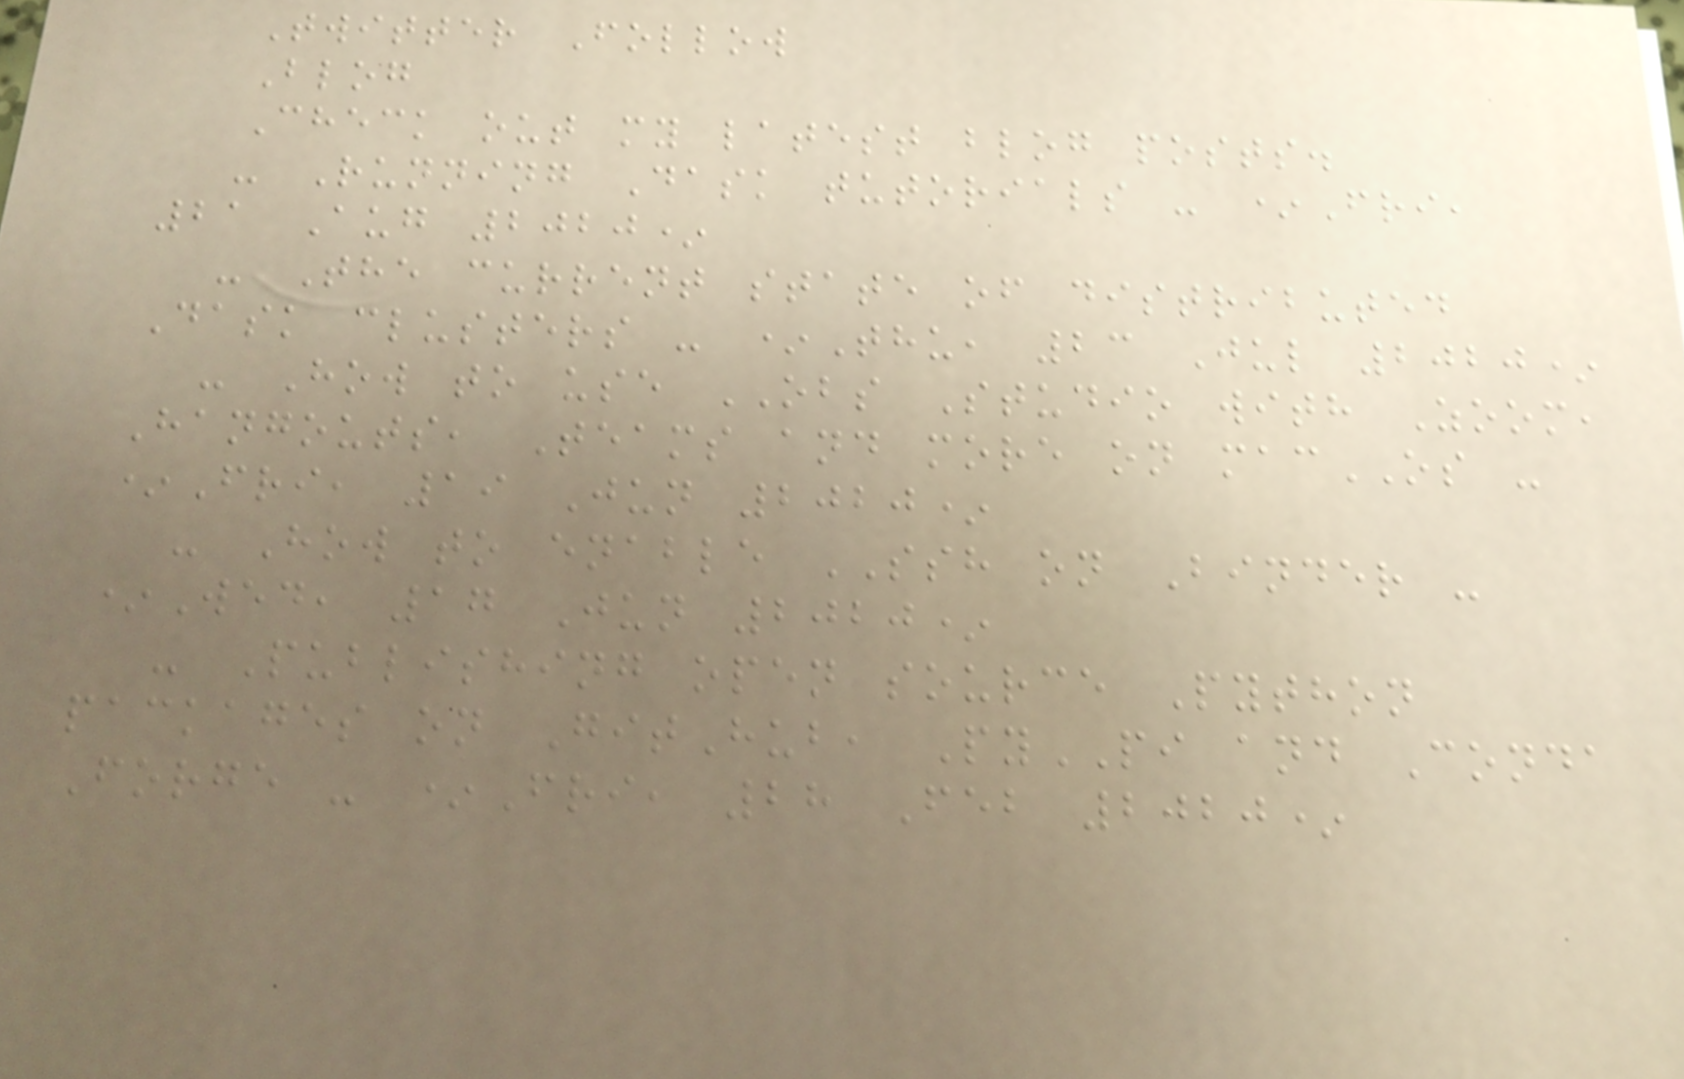Twitter Follow
Blog
Check out my latest blog posts.
- Running Dask tutorials - *Fri,
21 Aug 2020*
- The current state of distributed
Dask clusters - *Thu, 23 Jul 2020*
- How to use OBS Studio with Zoom,
Hangouts, Teams and more on macOS -
*Fri, 19 Jun 2020*
- How to enable SSH on Binder -
*Wed, 17 Jun 2020*
- Publishing open source Python
packages on GitHub, PyPI and Conda
Forge - *Fri, 28 Feb 2020*
